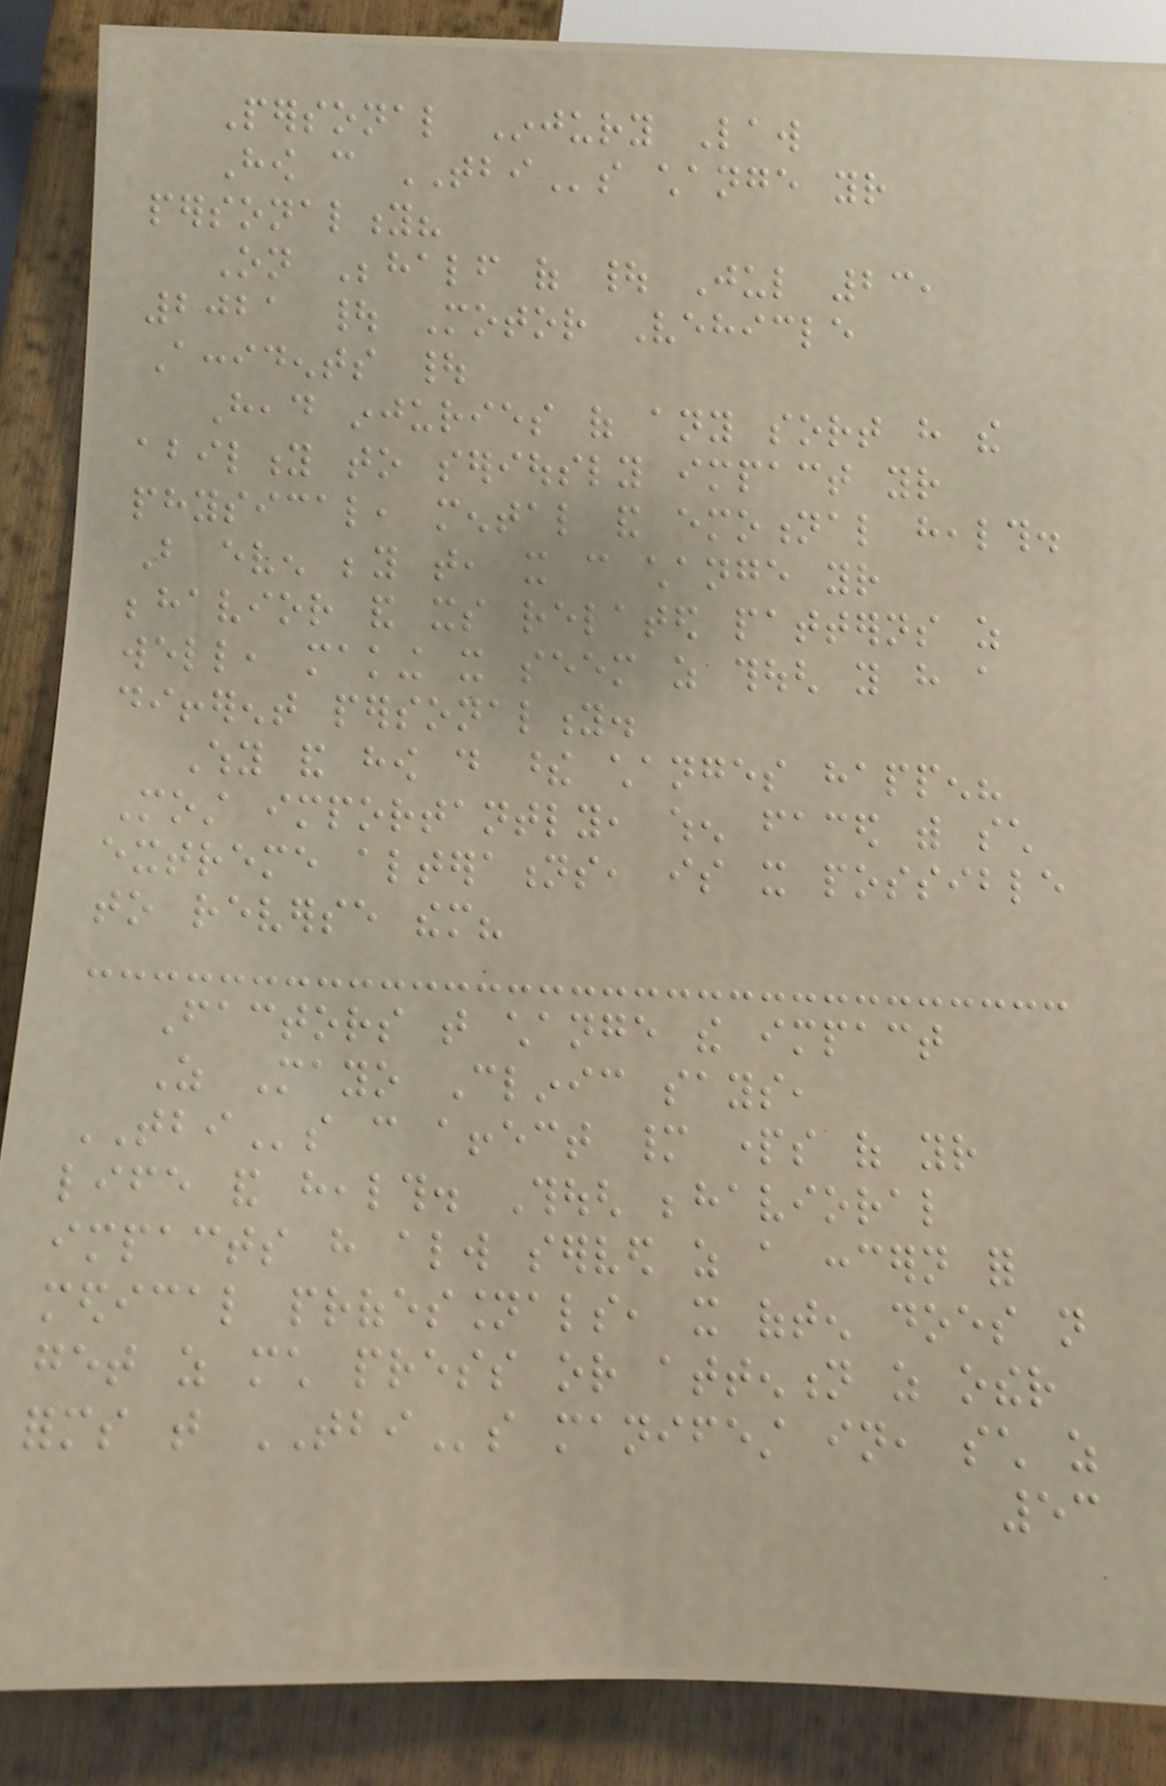Personal Injury Law
How can TBIs change your
personality?
On Behalf of | Jul 23,
2021 | Motor Vehicle
Accidents |
Head injuries of any sort have the
ability to seriously impact your
physical, mental and emotional health.
But even beyond that, it can change your
behavior and its related patterns as
well, making it seem as though you have a
different personality.
Why and how do these changes happen?
Most importantly, when faced with such
extreme alterations, is it possible
to reverse them?
Factors that change the impact
As Mayo Clinic says,
TBIs can affect many parts of your
life and health. Though behavioral
impacts have always served as a concern for
medical professionals, it often does not
get as much press or attention as other
forms that TBIs manifest in, such as
53
